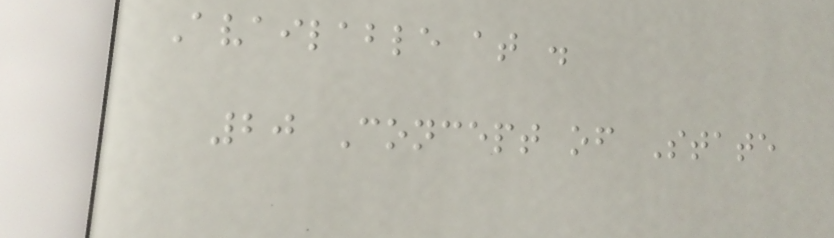Available at .
20 Concept of State
